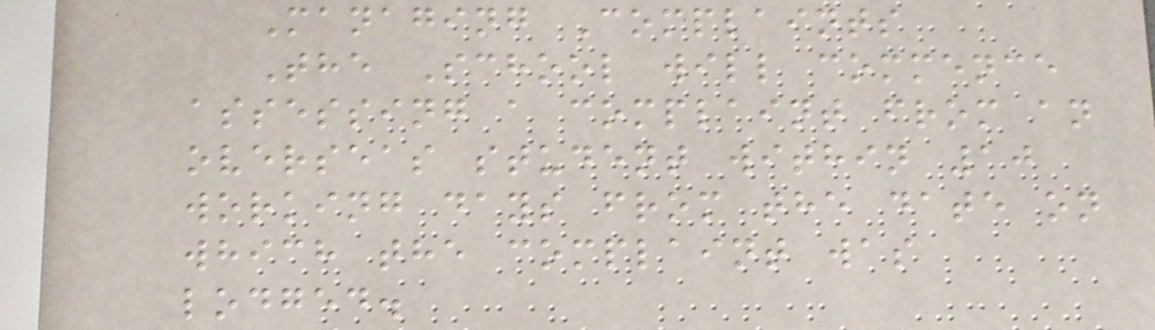Managing Complaints
The School will commence
assessing a complaint from an
overseas student within 10
working days from the date on
which the complaint was
lodged.
